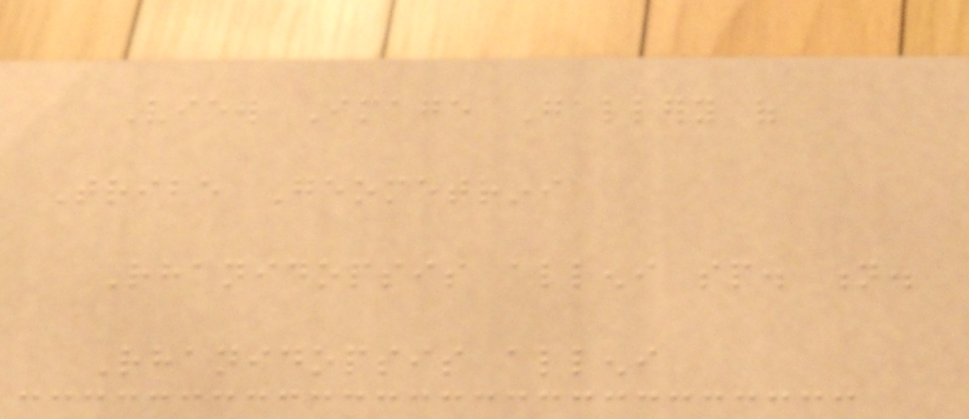View Image Gallery of
Tribe Geometrini
Rhanidopsis alleni sp. n.
Rhanidopsis alleni
